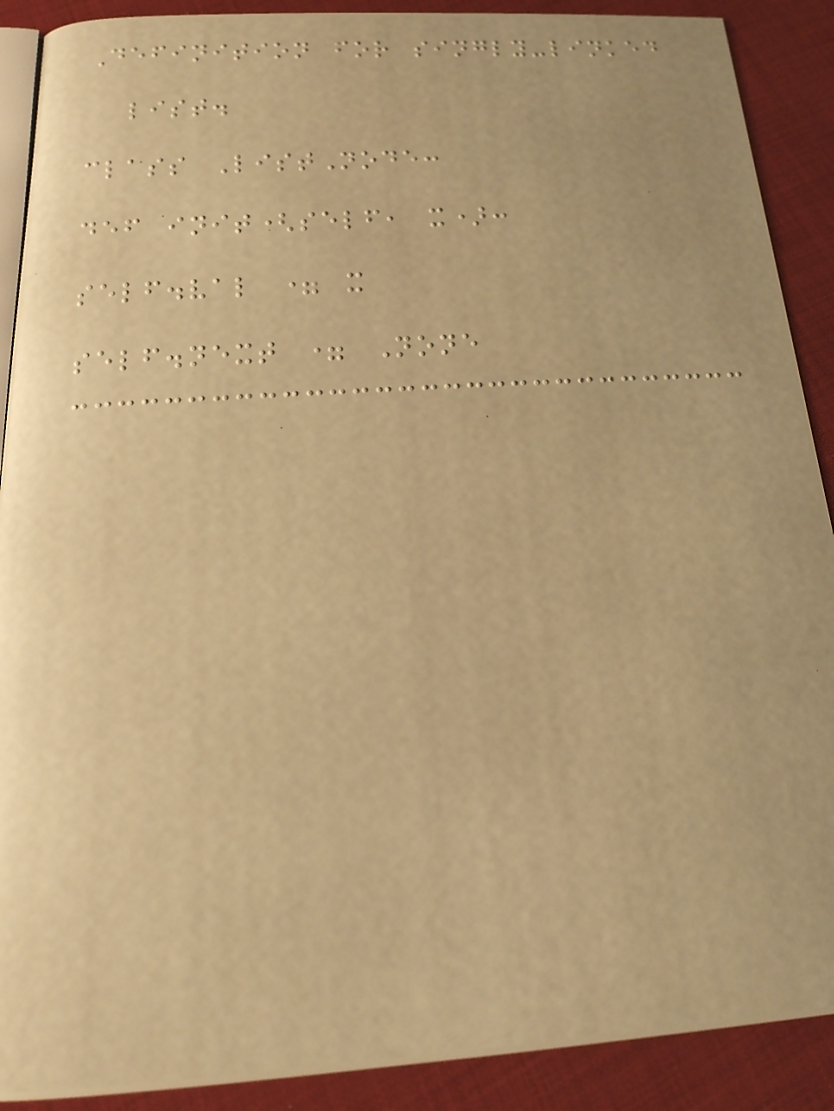Definition for singly-linked
list.
class ListNode:
def init(self, x):
self.val = x
self.next = None
